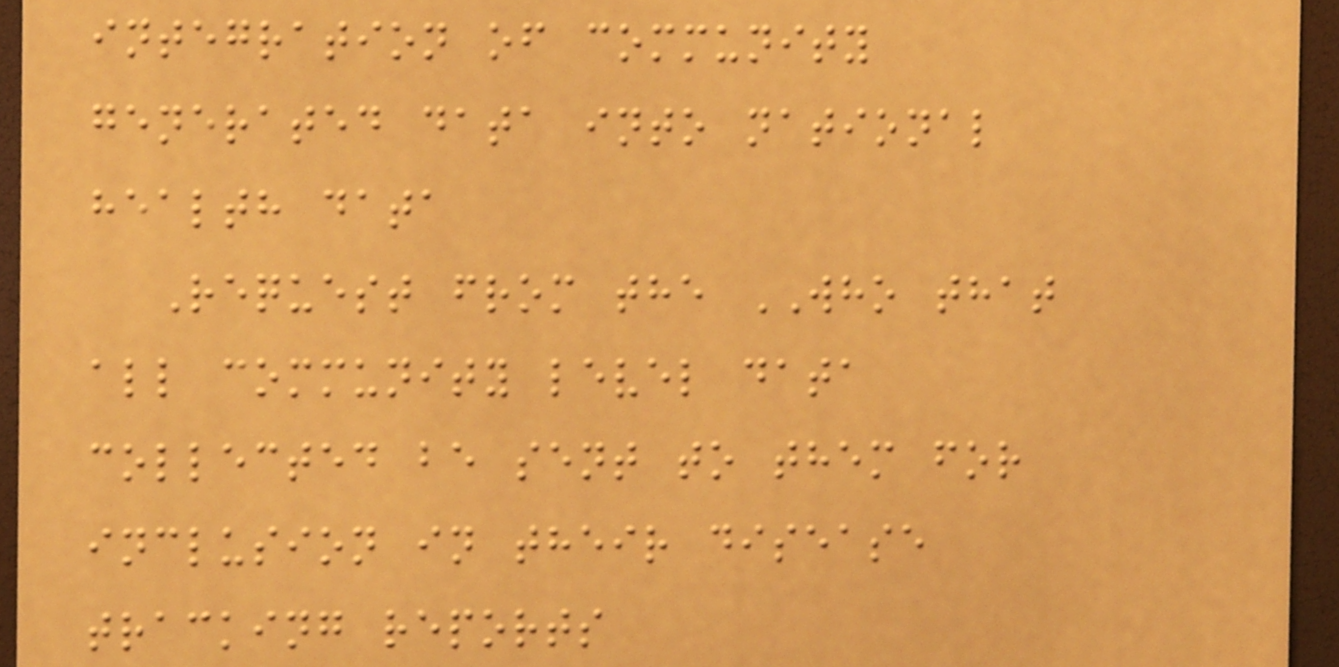integration of community
generated data into national
health data
Request from the WHO that
all community level data
collected be sent to them for
inclusion in their disease
tracking reports
